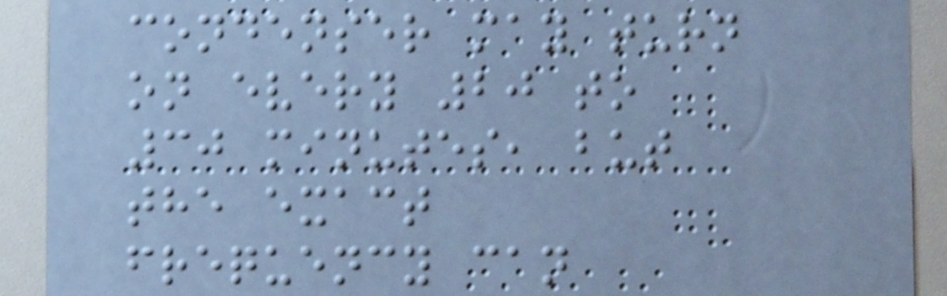condenser may turn
on every 20 to
30 minutes, but
the exact
frequency can
